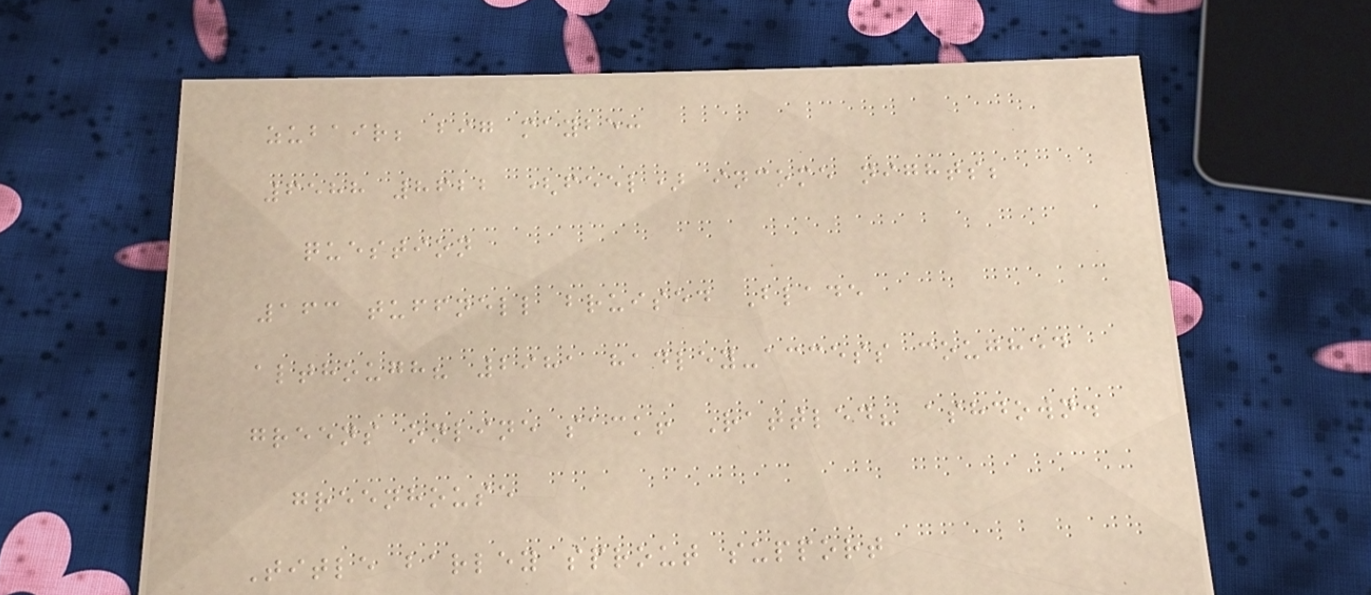zubair; big maybe:
6588 8622 (feel) income nights;
question
163 tuffnell bruised Blade
although? 2981 hadley-access coughed
greens online sack! Rattled? ashdown.
greenhouse
Title barley sprout support
